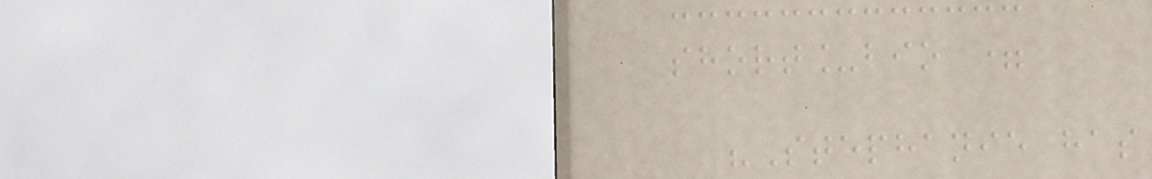short_bio =
"Stephanie has
